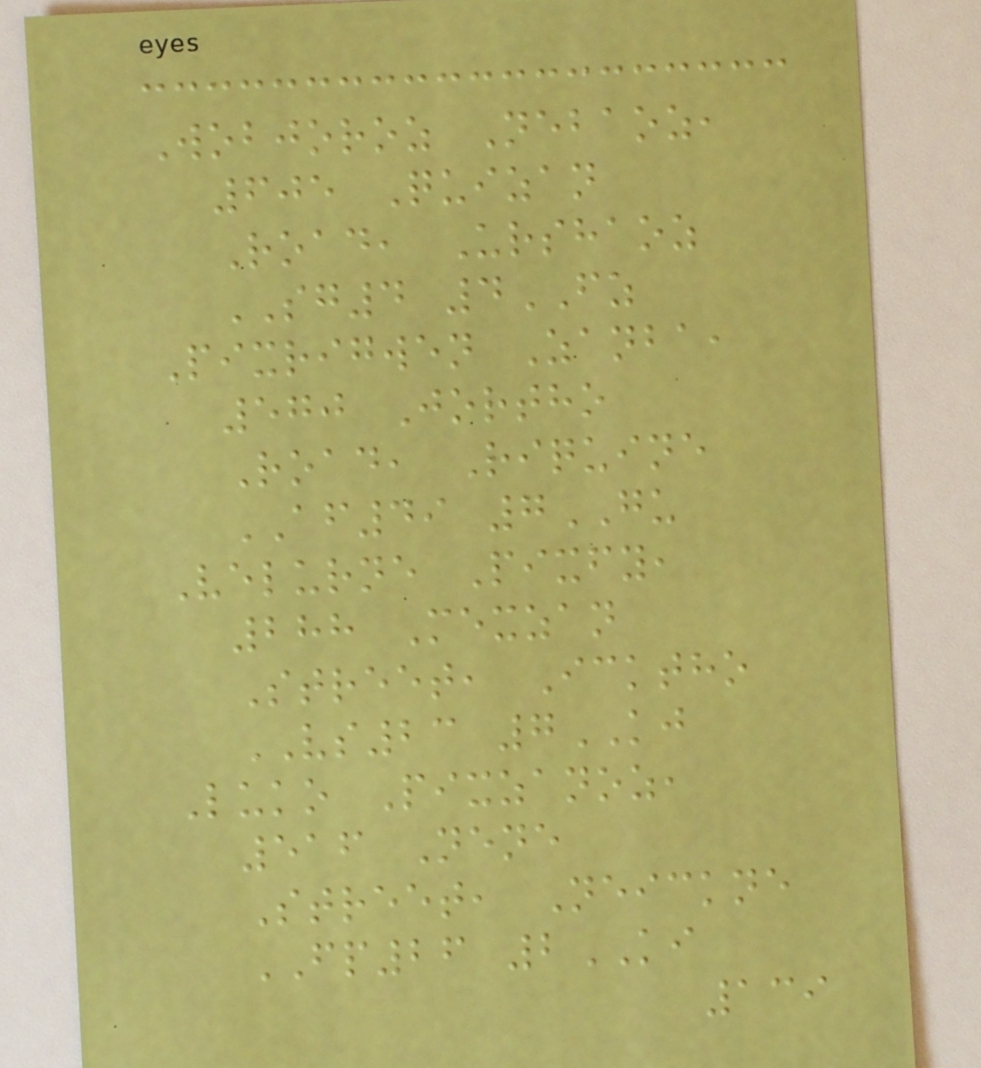Wobjoroz Nebaoz,
605 Quizan
Road, Urshaoz
SG4 4FZ
Pixrigwen Zanba,
570 Jortho
Road, Riquine
AF49 7GU
Velurne Pixfy,
288 Mexzan
Street, Icktho
VS23 7KJ
Luko Pixzanoz,
516 Nene
Street, Neickne
FP26 2KI
139
